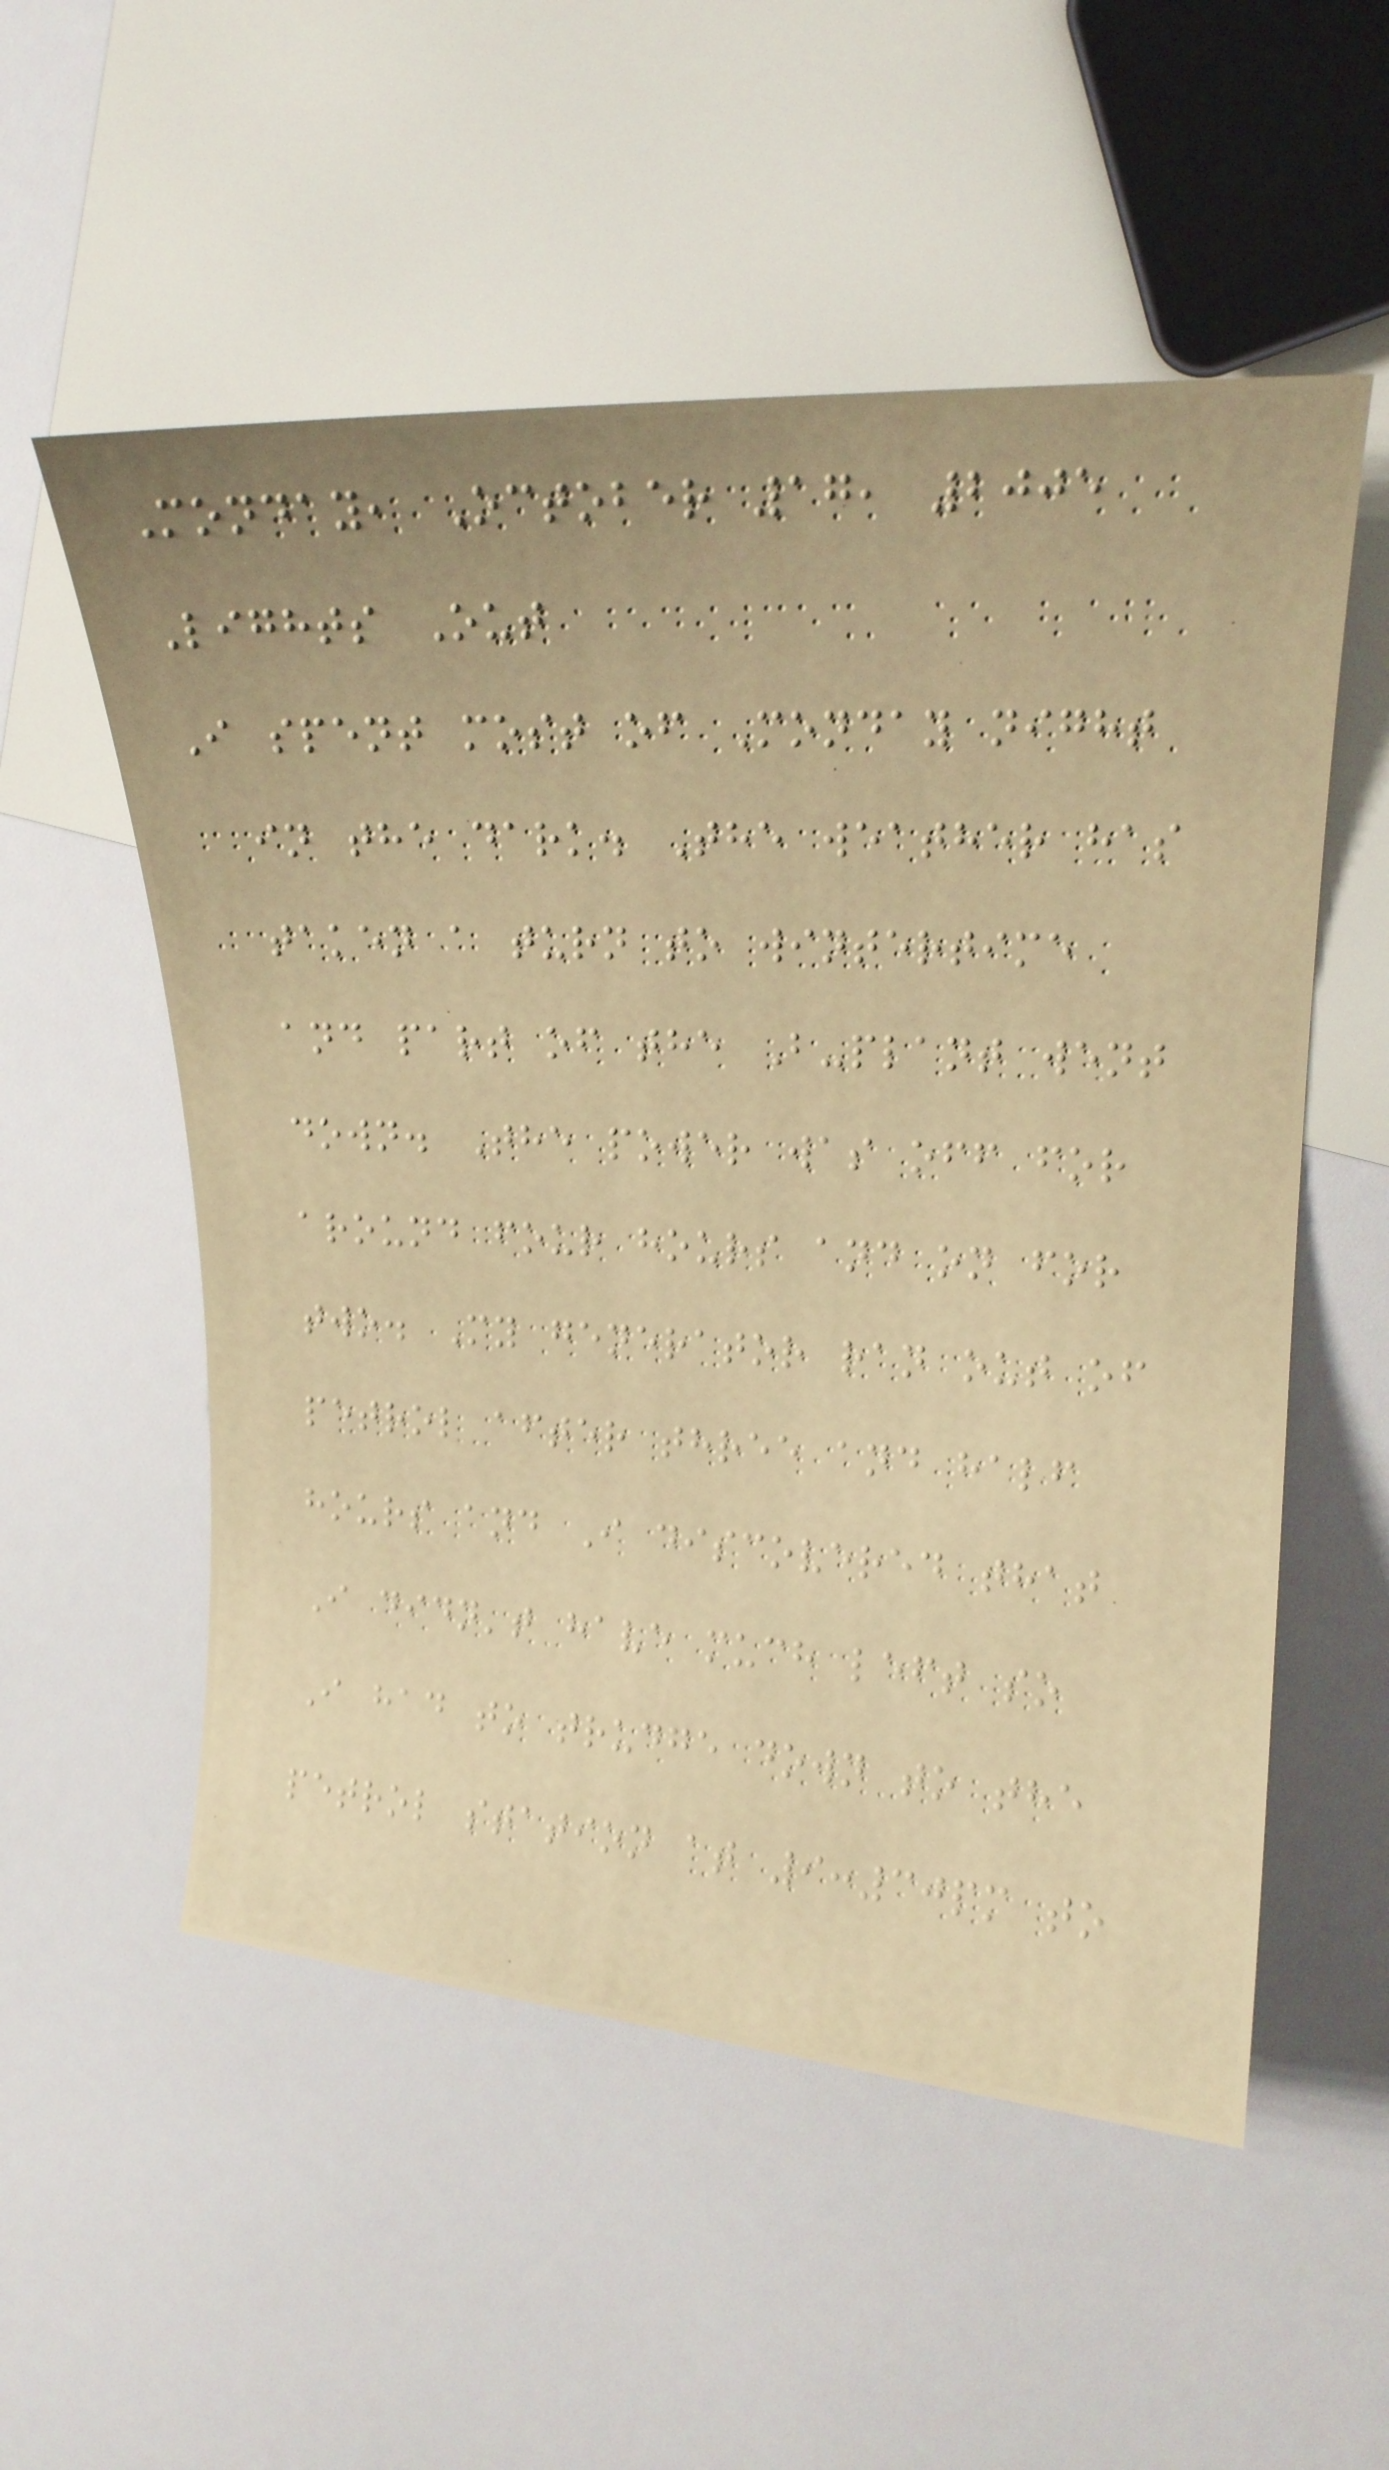Monday, October 17, 2005
Lights Out
I spent most of Monday night
in the dark. The weather has
taken a turn to wintertime
and part of the B-plant went
down. The power was off for
around four hours and on for
two. My generator ran out of
petrol after three and half
hours and I discovered that
I didn't have much left so
I had to trudge down to the
petrol station at 9:30pm to
